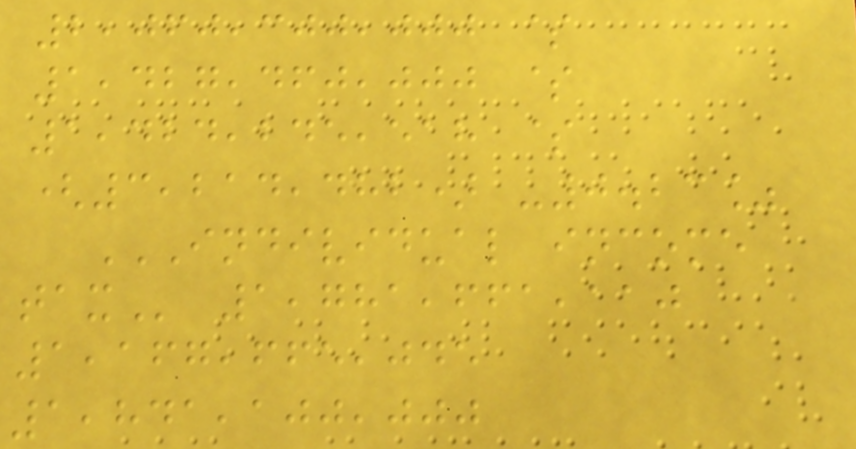2,060,300,000 $
1,427,460,000 $
1,424,245,518 $
(3,214,482) -0.23%
INDIVIDUAL INCOME
TAX 1,781,661,110
1,167,665,045
1,841,100,000
